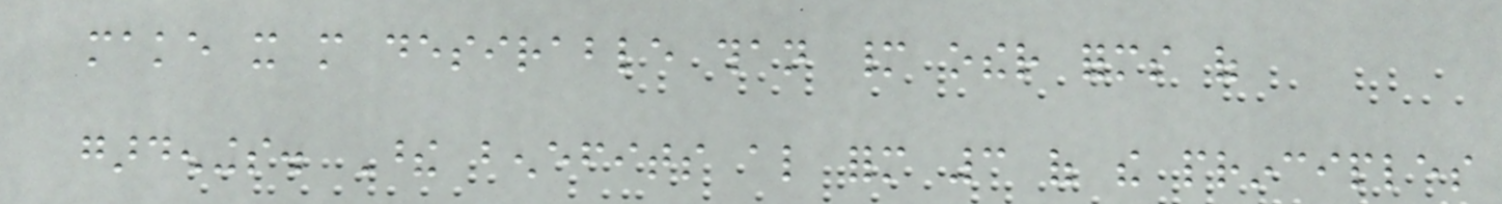make it more desirable than many other forms of
gardenings. These benefits also form 3 of the principles
